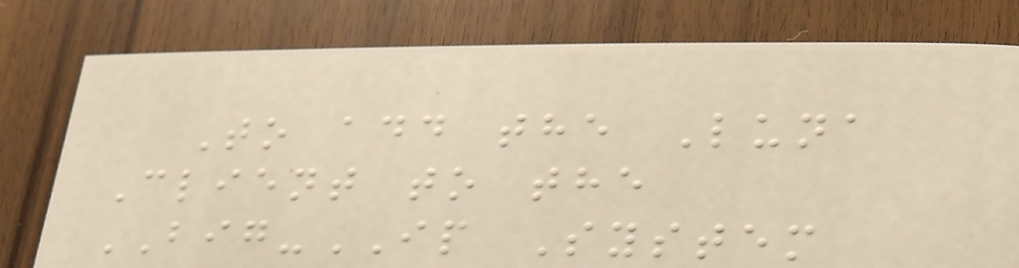To add the Luna
Client to the
BIG-IP System
